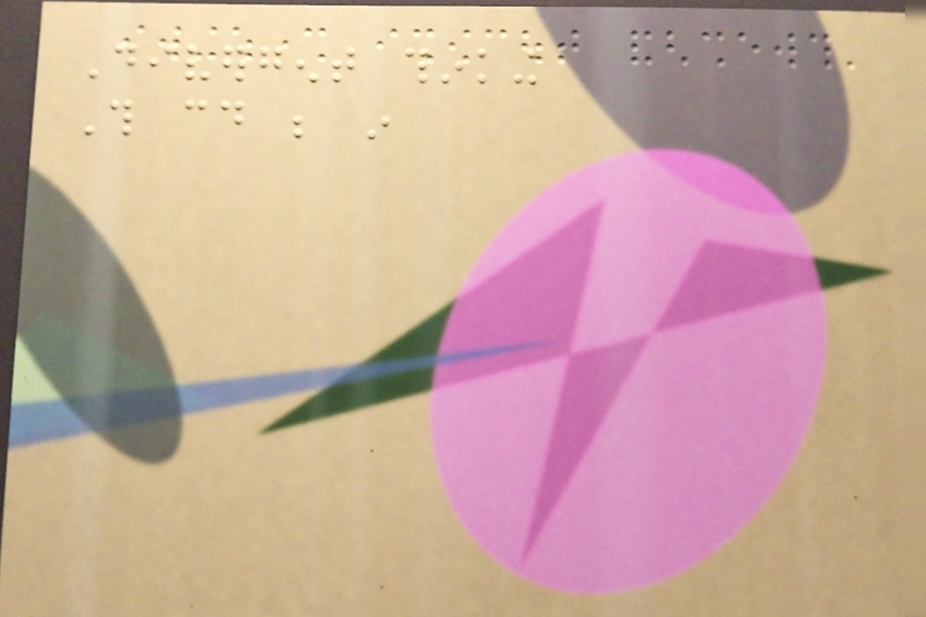Divergent thinking
This could be in
